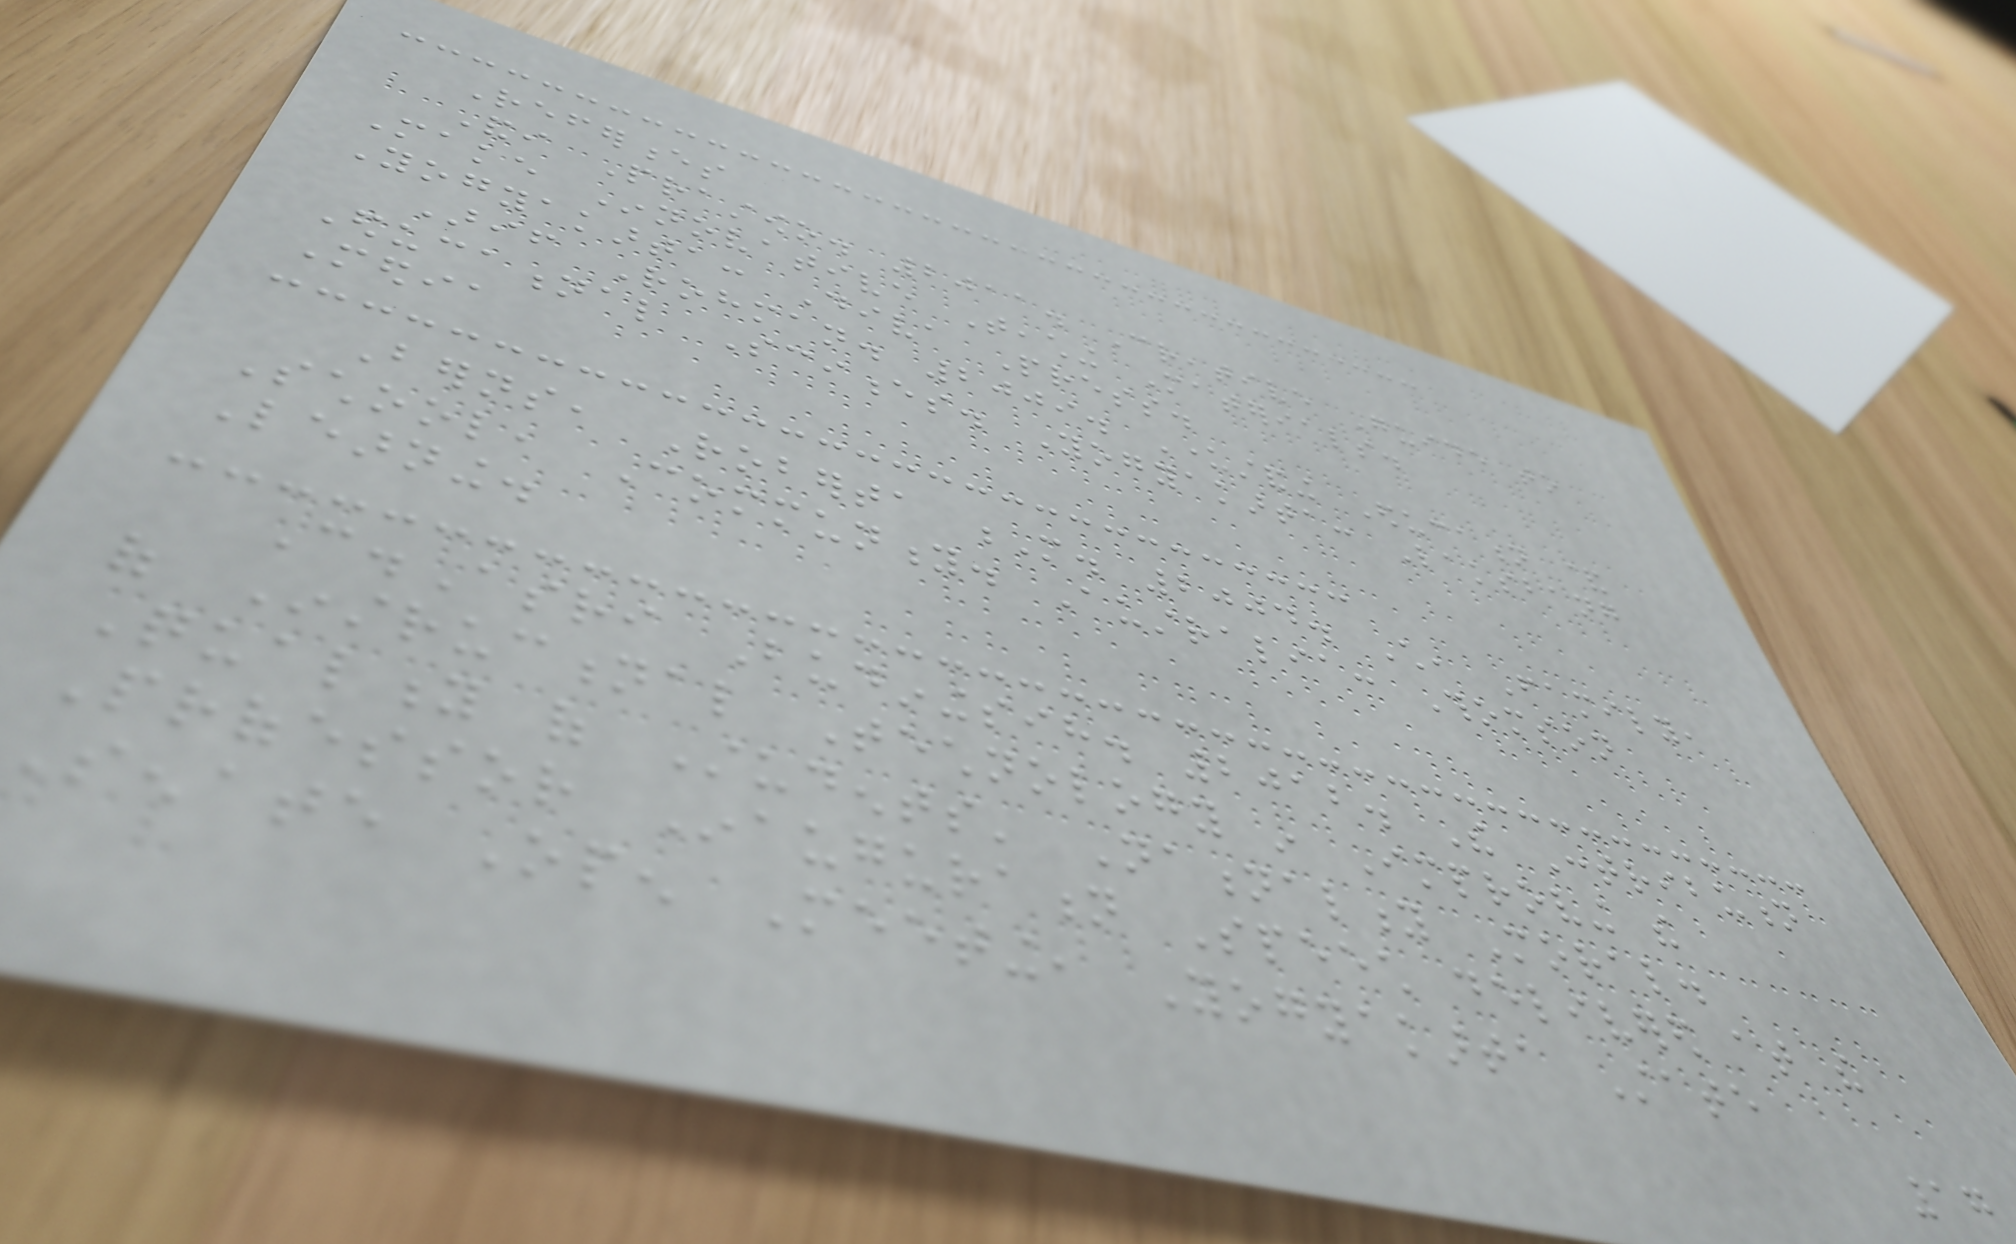References
Andi Prastowo. 2011. Creative Guide to
Make Innovative Teaching Materials.
Yogyakarta: Diva Press.
Arif Rohman. 2009. Understanding Education &
Educational Sciences. Yogyakarta: Laksbang
Media
Berns, Roberta M. 2004. Child, Family,
School, Community. Australia: Thomson
Learning.
C.Asri Budiningsih. 2012. The Contribution
of Instructional Technology in Improving the
Quality of Students' Nationality Moral.
Professor Inauguration Speech delivered at the
Senate Open Meeting, Yogyakarta State
17
